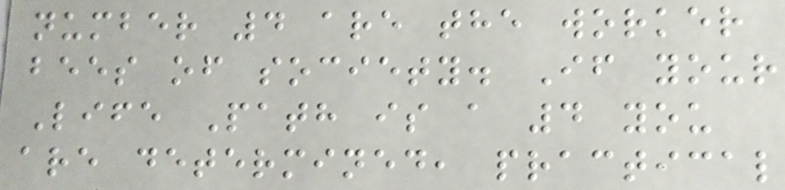number 4 are the worker
bees of society. If your
Life Path is a 4 you
are determined, practical
